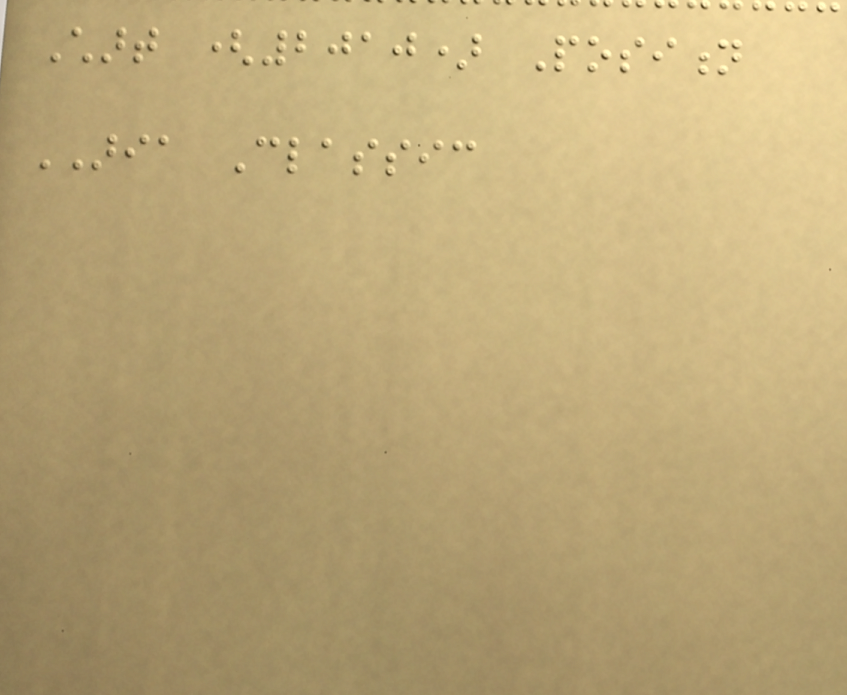Chart (2010) Position
ARIA Classic
